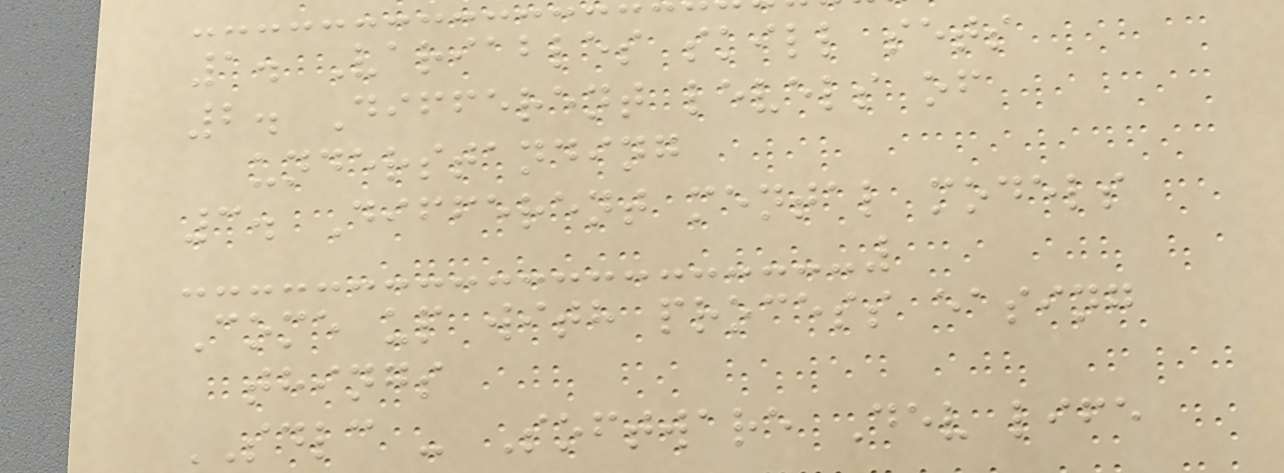1. Variables skill sets
2. Different levels of
understanding
3. Different mental models
Come up with process easing
things
SDLC - Software Dev life
